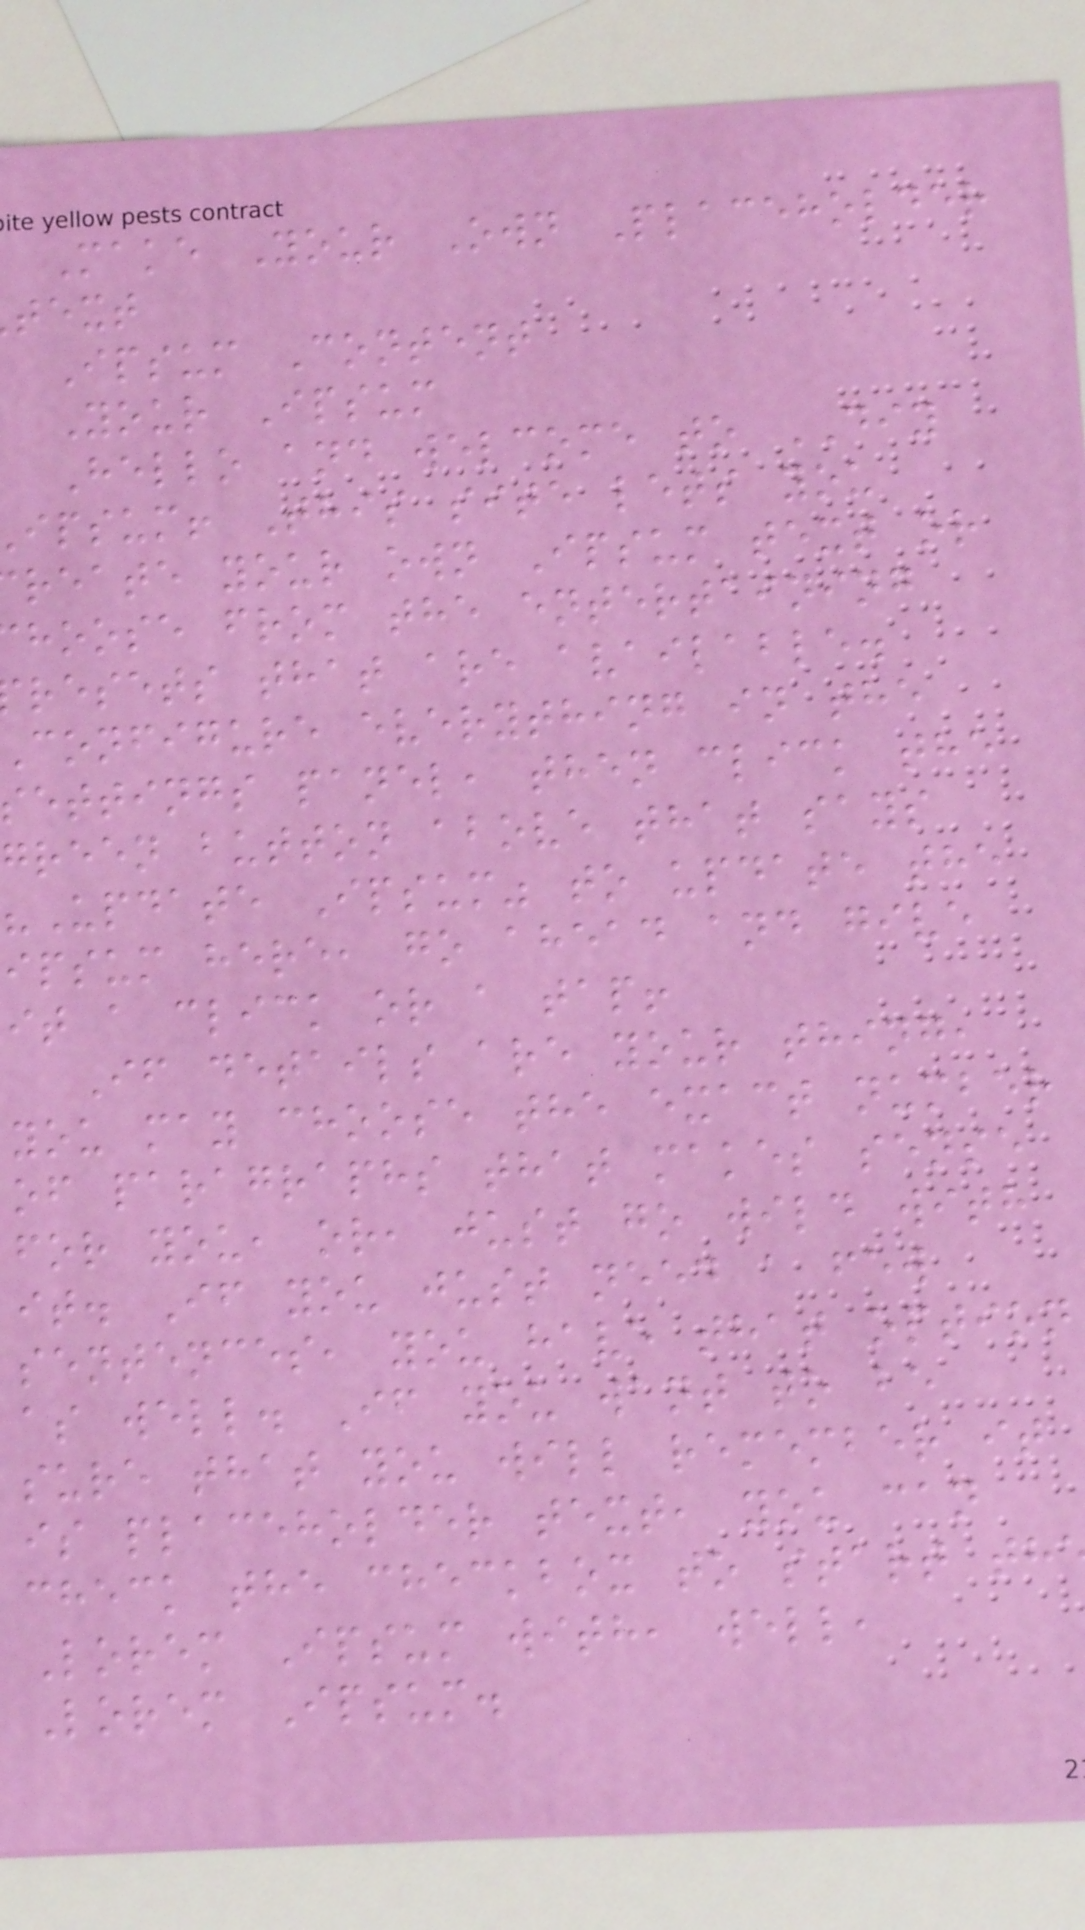Make Your Own Placeholder
text
Ipsum Content
Your Ipsum
Hello and welcome to DIY
ipsum! This site lets you
reate your own Ipsum text or
hoose from the entertaining
resets that are available.
configure everything in the
settings panel, then click the
green button above that says
"Update Ipsum" to update the
ipsum here, go ahead and give
it a click or a tap!
If details are your thing,
you may choose the exact number
of paragraphs that makes sense
for you, or, just go wild with
it. If you just need a few
sentences, you have that option
as well. If you want to be
sure that you will remember it
is placeholder text, you can
check the checkbox to start th
Lorem Ipsum with, well,
Lorem Ipsum.
